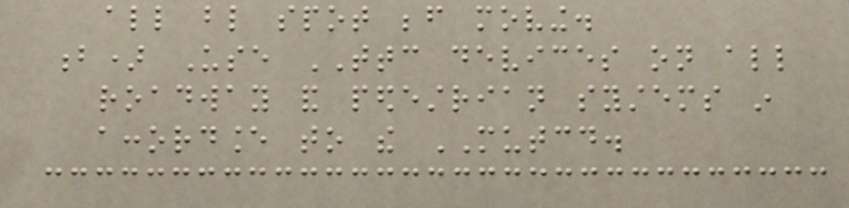all blind spot before moving.
b) Use TTC devices on all
roadway and pedestrian systems in
accordance to the MUTCD.
